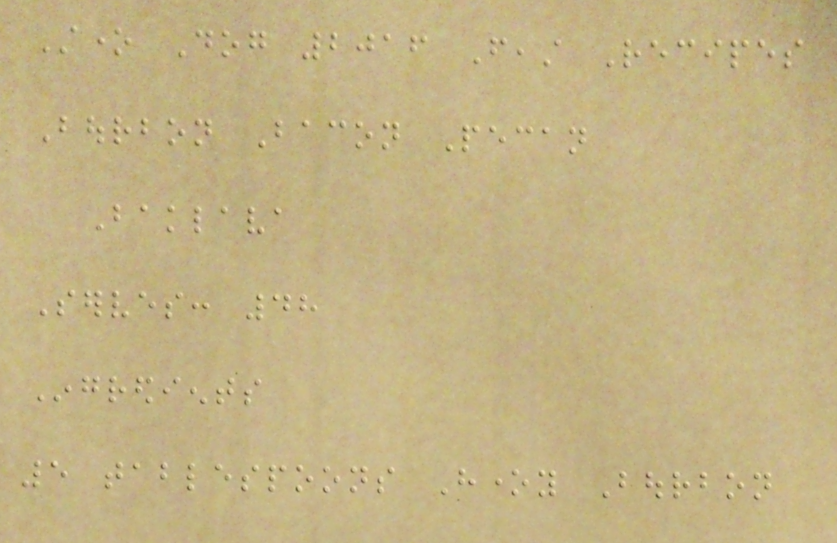Stone Dog 2016 Feast Recipes
Bourbon Bacon Pecan
Baklava
Serves: 48
Ingredients
5 tablespoons Honey Bourbon
